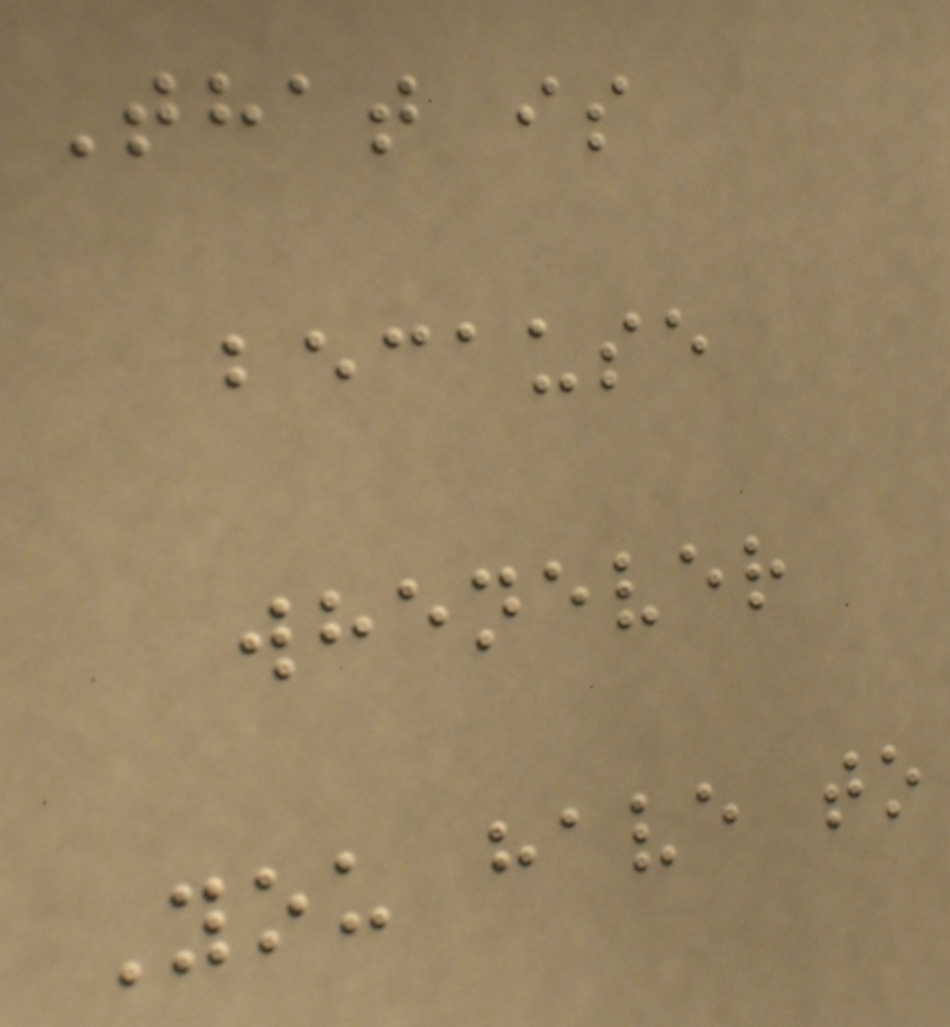That is
because
whenever
You have to
